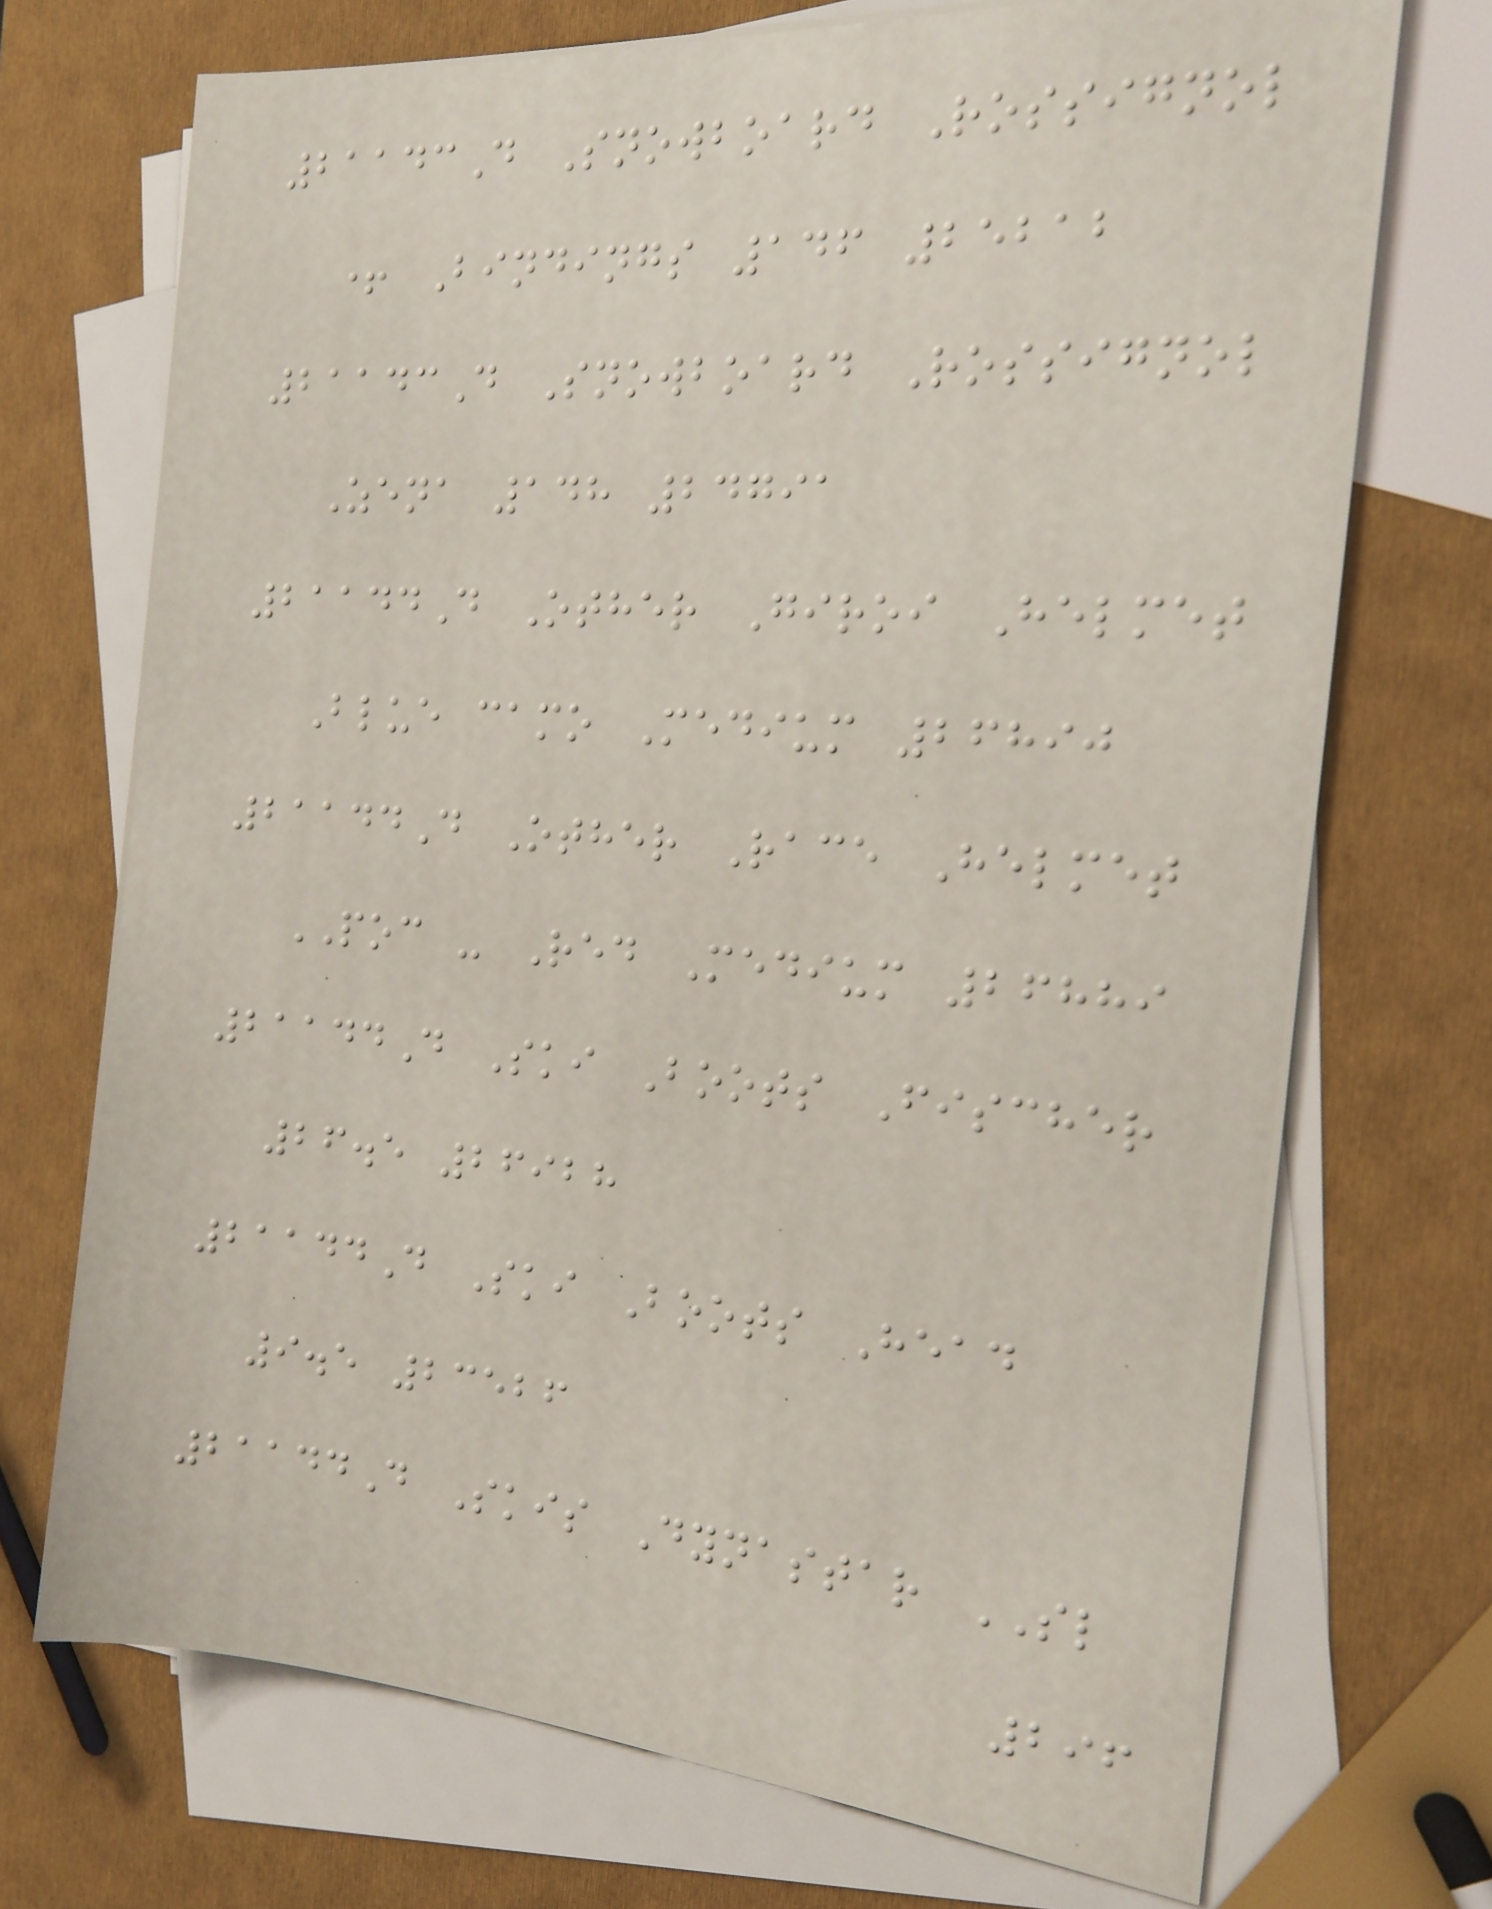21143D Snowboard Rossignol
+ Bindings 146 25212
21143D Snowboard Rossignol
Zena 148 24791
21144D Other Giroi Helmet
Blue camo Medium 26890
21144D Other Race Helmet
POC - Red Medium 26889
21144D Ski Boots Fischer
26.5 26928
21144D Ski Boots Head
9.5 23526
21144D Skis Dynastar SL
296
